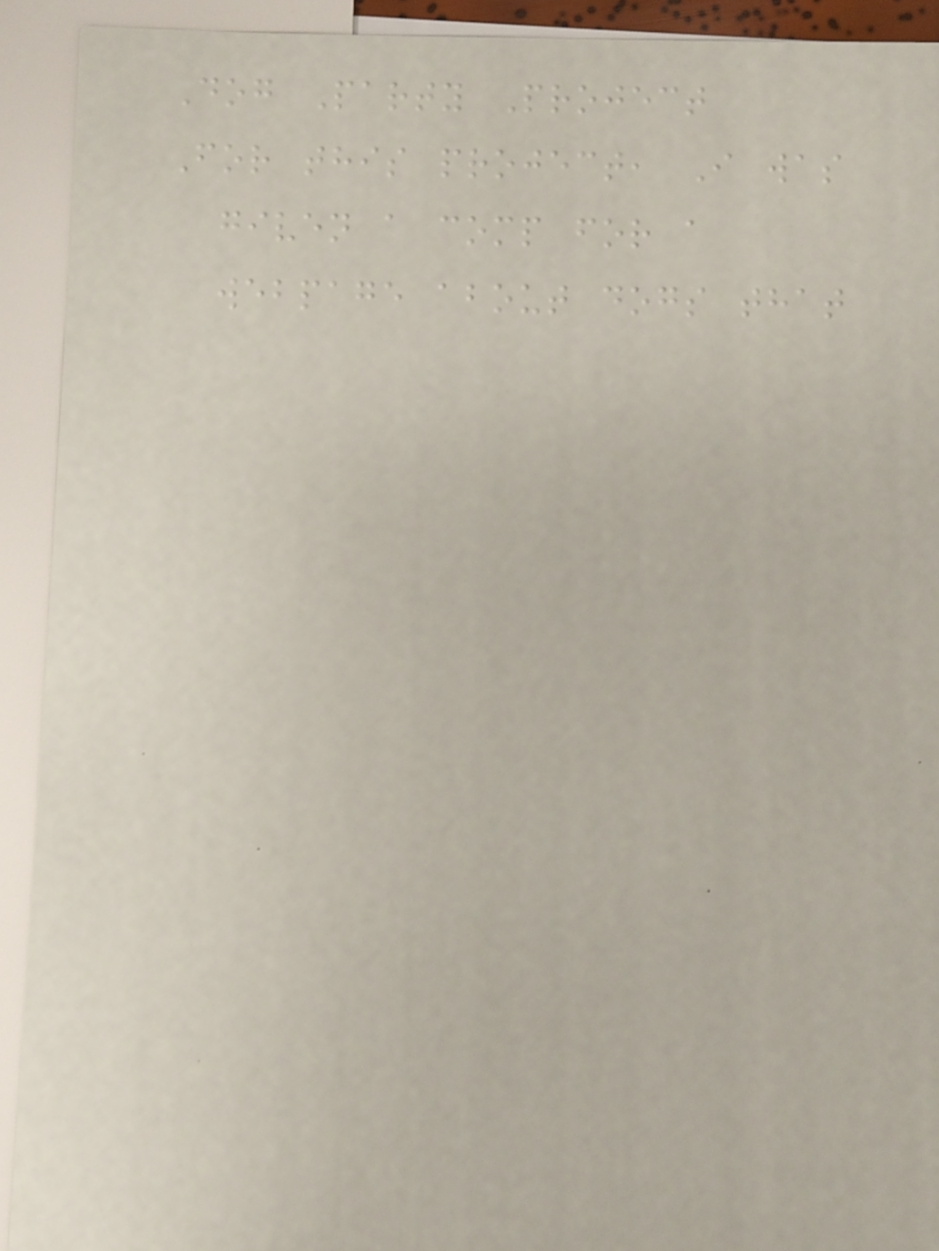Dog Party Project
For this project, I was
given a comp for a
webpage about dogs that
